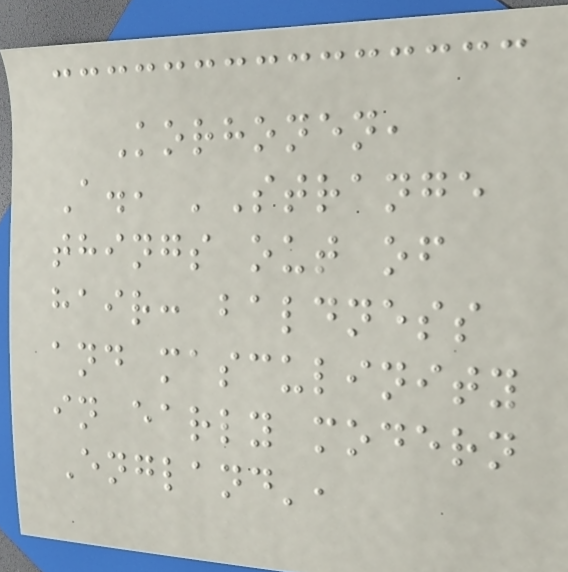Korhonen,
A., 'Strange
things out of
hair: baldness
and masculinity
in early modern
England',
